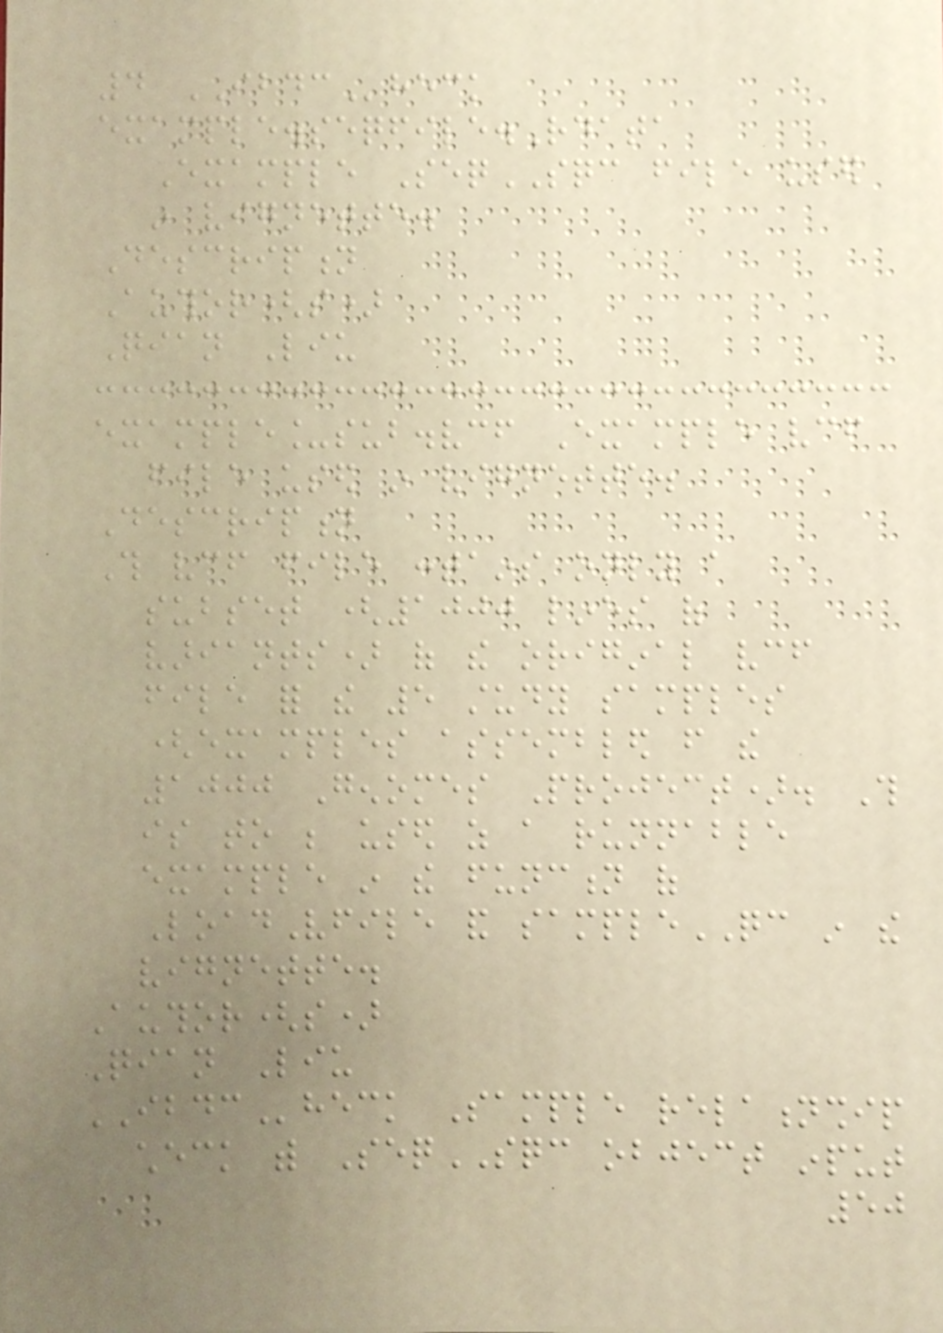4 IBDCheck
example.seqfile.Rdata
Example SeqSQC file used
in vignette.
Description
Author(s)
Qian Liu
example_sub.vcf Example vcf
file used in vignette.
Description
This vcf file contains only a
subset (1000 lines of
variants) of the original vcf
file for the 5 study samples
(examples assembled from the
1000 Genomes Project). This
is to be used as a runnable
example in the function of
LoadVfile and sampleQC in the
vignette.
Author(s)
Qian Liu
IBDCheck Sample relationship
check with SeqSQC object input
50
